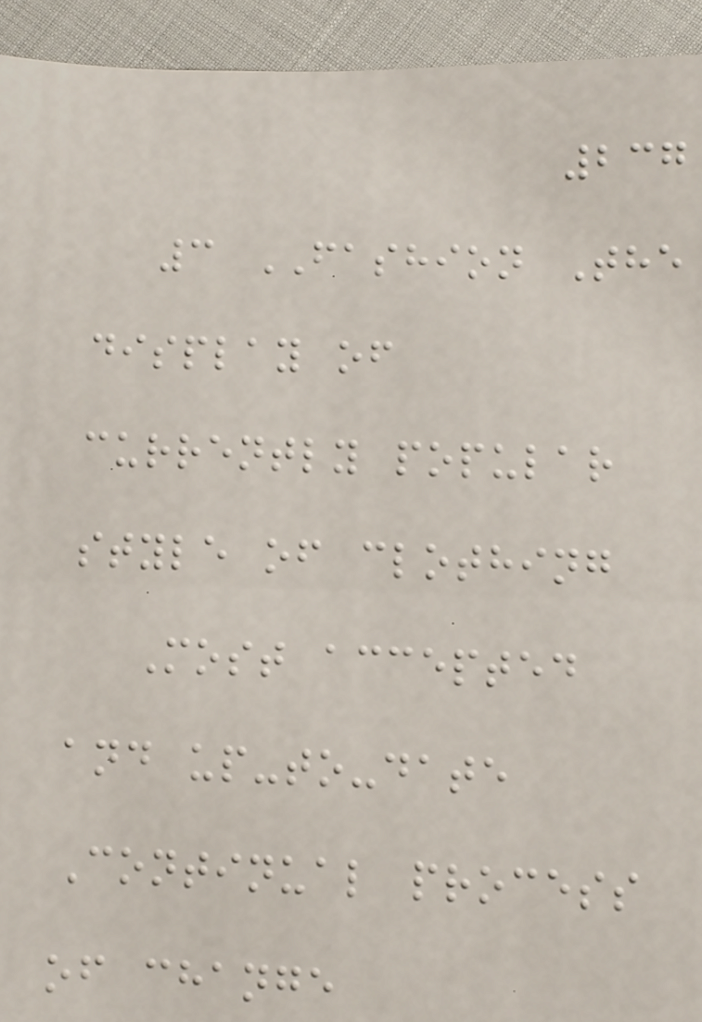237
3 FASHION The
display of
currently popular
style of clothing
Most accepted
and up-to-date
Continual process
of change
